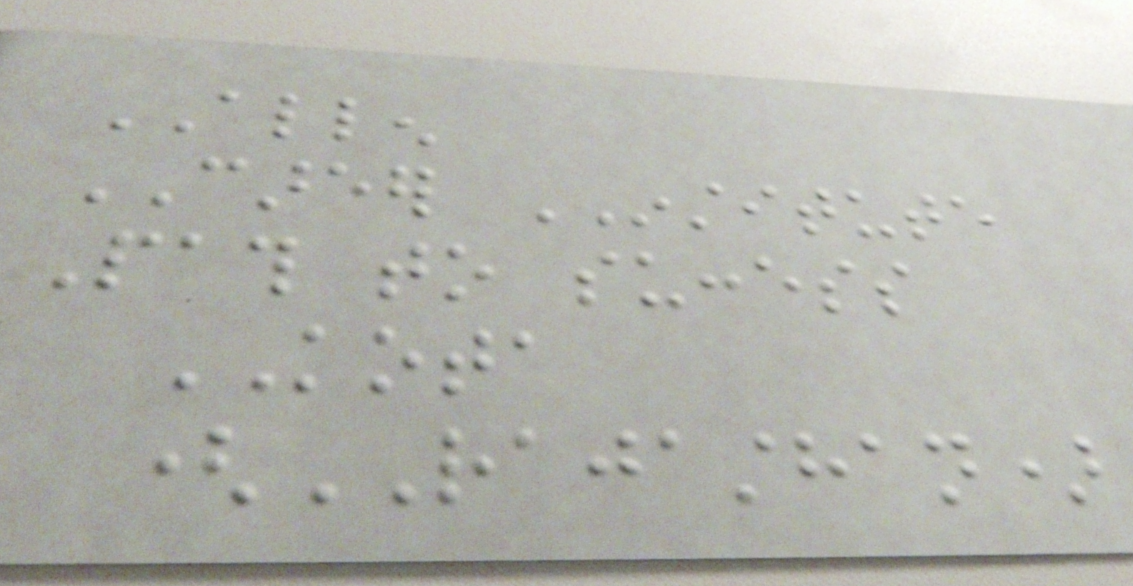ALLEN
CAREER INSTITUTE
Path to success
KOTA
(RAJASTHAN)
